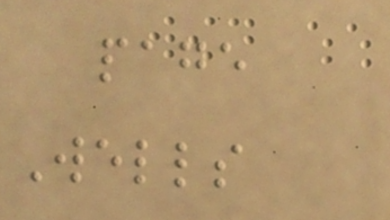page
Wells
